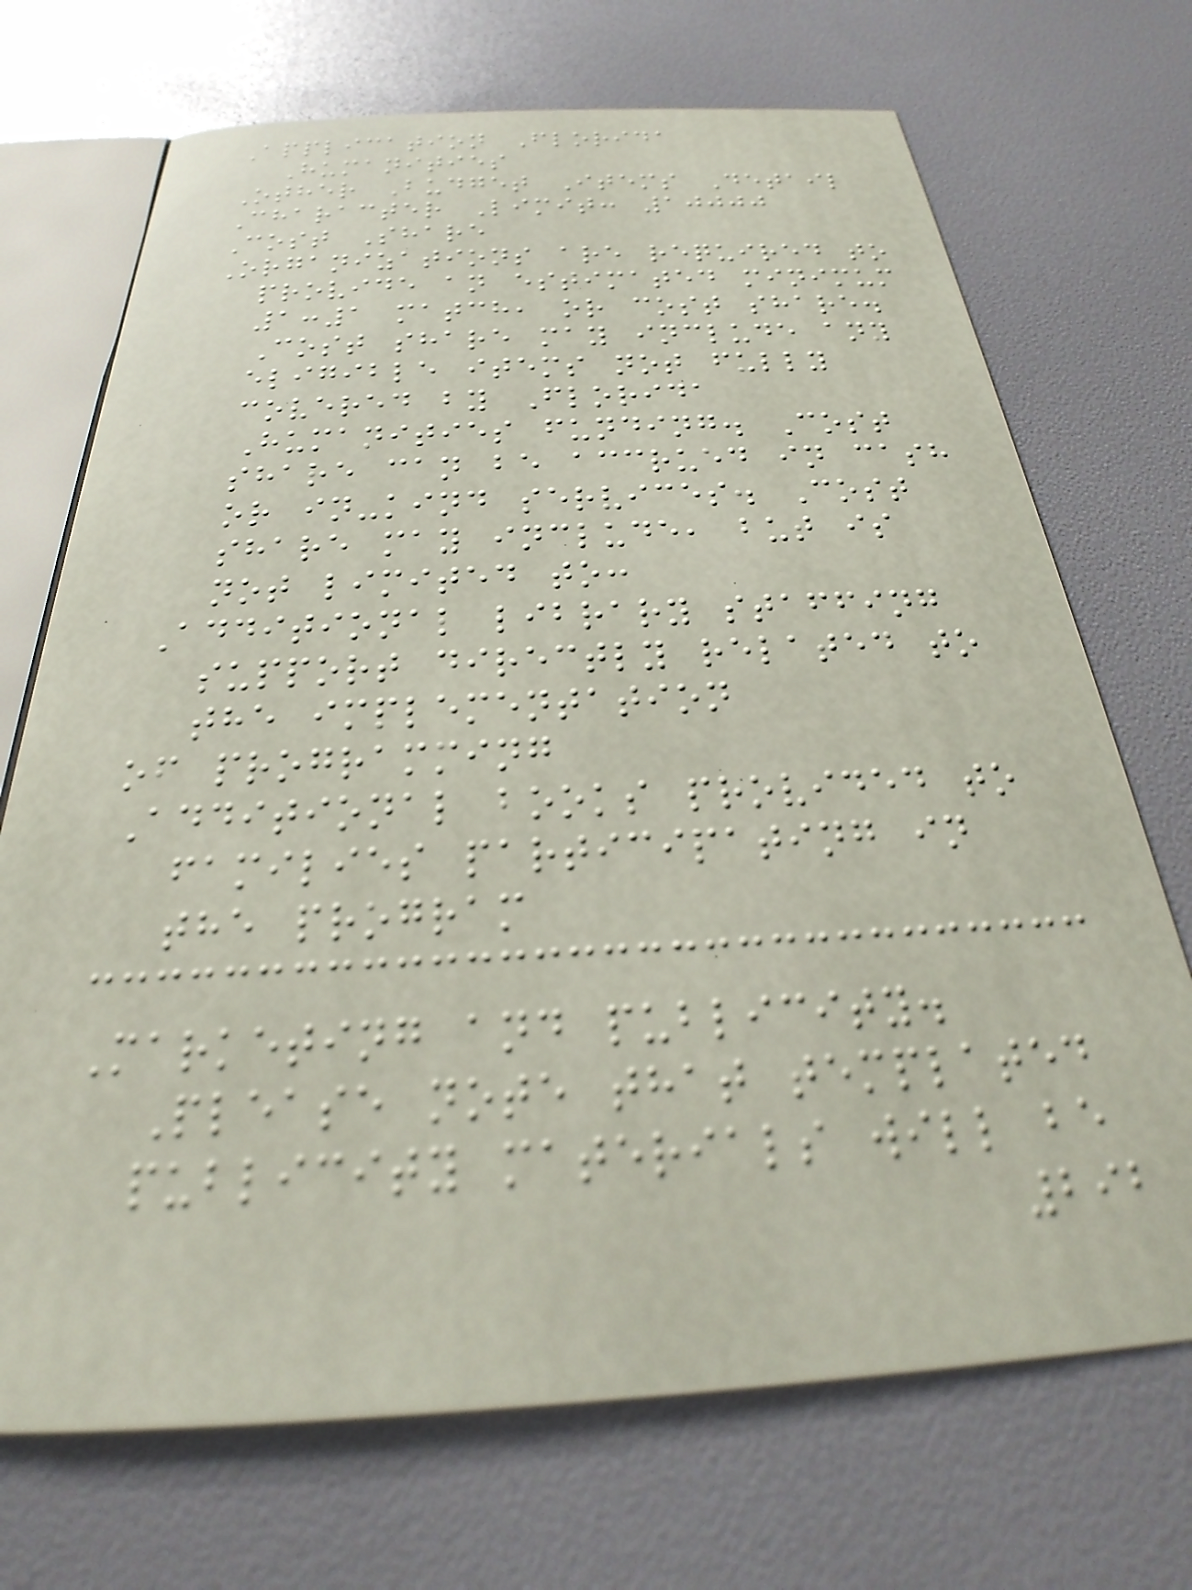Application Florida
Humanities
Other Budget Items Detail
Character Limit: 10000
Cost Share
Organizations are required to
provide an estimated minimum
1:1 match, or cost share.
Cost share may include any
eligible items not fully
covered by Florida
Humanities funding. Cost
share can be accrued in cash
or in-kind services. Cost
share may include, but is
not limited to:
Additional library staffing
support directly related to
the implementation
of programming
Additional books provided to
families participating in
the program
Marketing and publicity.
Please note that templated
publicity materials will be
292
